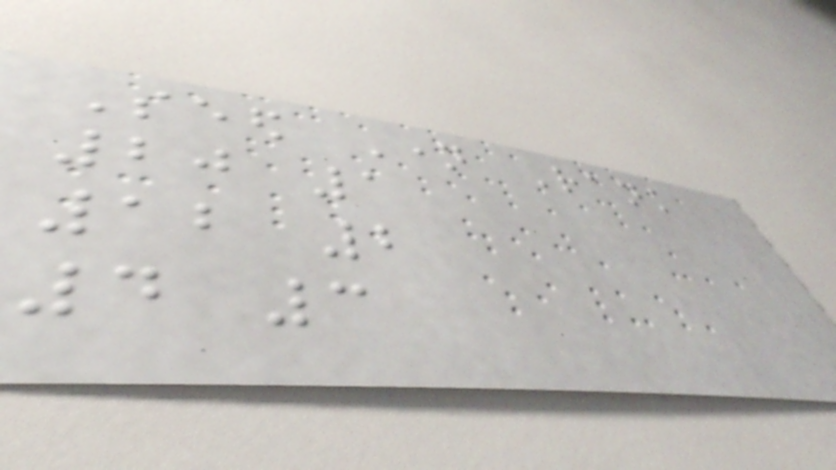Seed Name Rank
20 1
12 2
4 3
